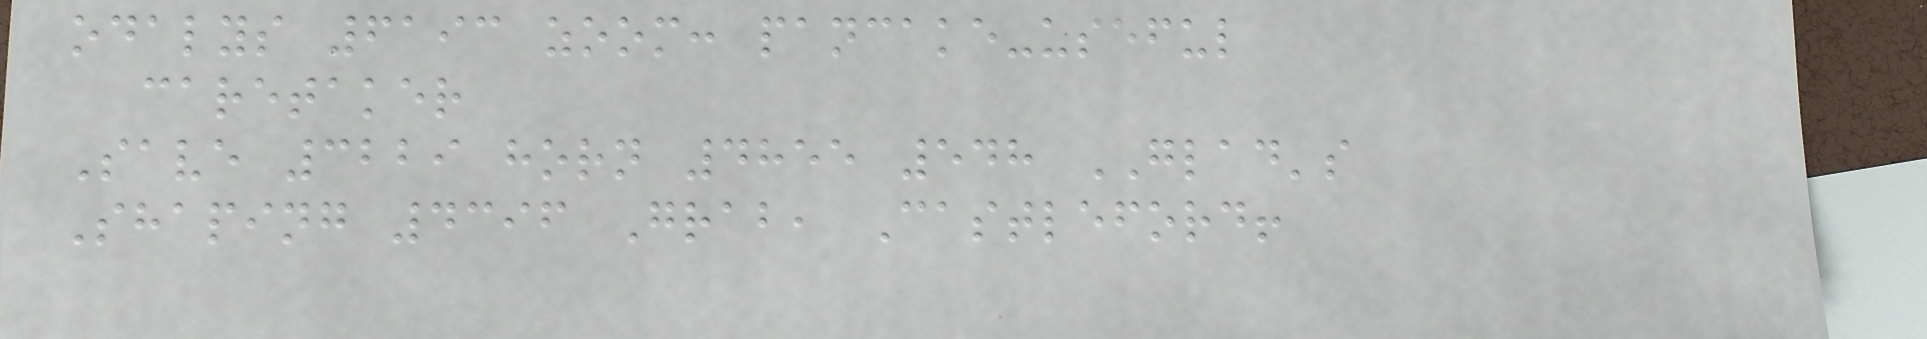odalys 6193 zoom: pancake-useful
caretaker
Save 3229 horn 4855 548 GLAD's
Shaping 4396 Grab, Castleford!
